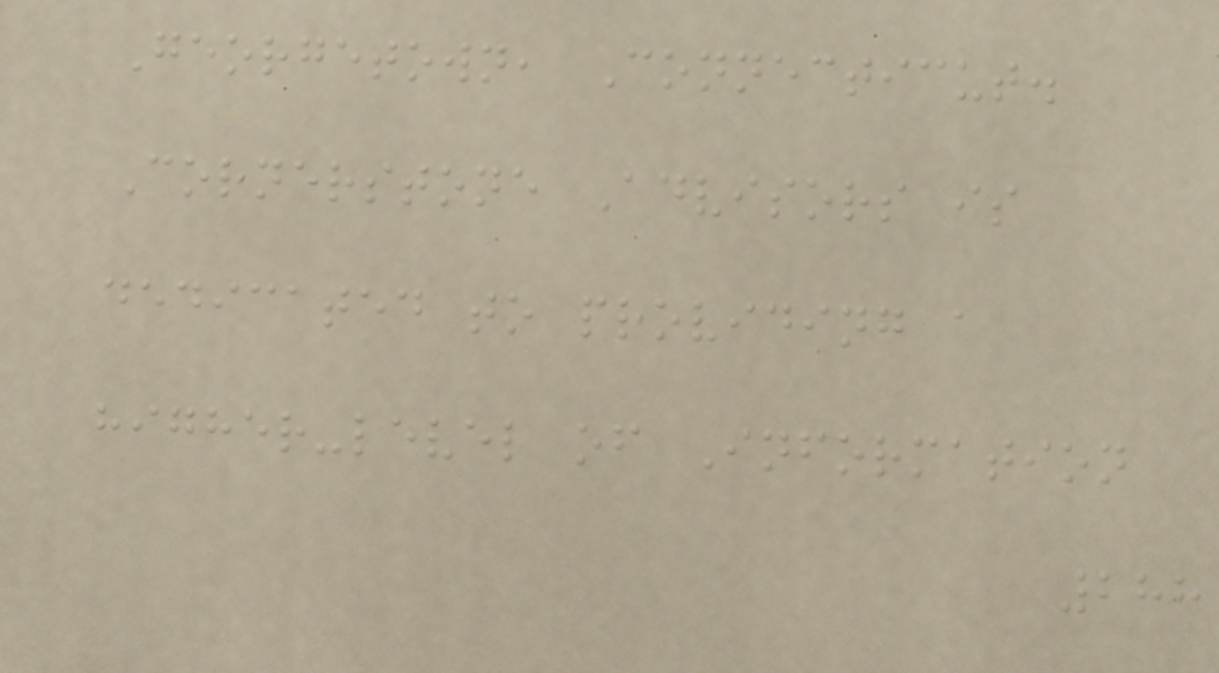Georgetown, Connecticut.
Cornerstone Advisors is
dedicated to providing a
higher-level of Information
288
